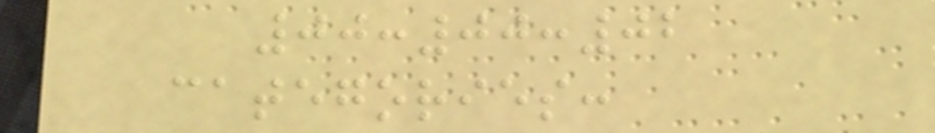00:00:02
categories:
